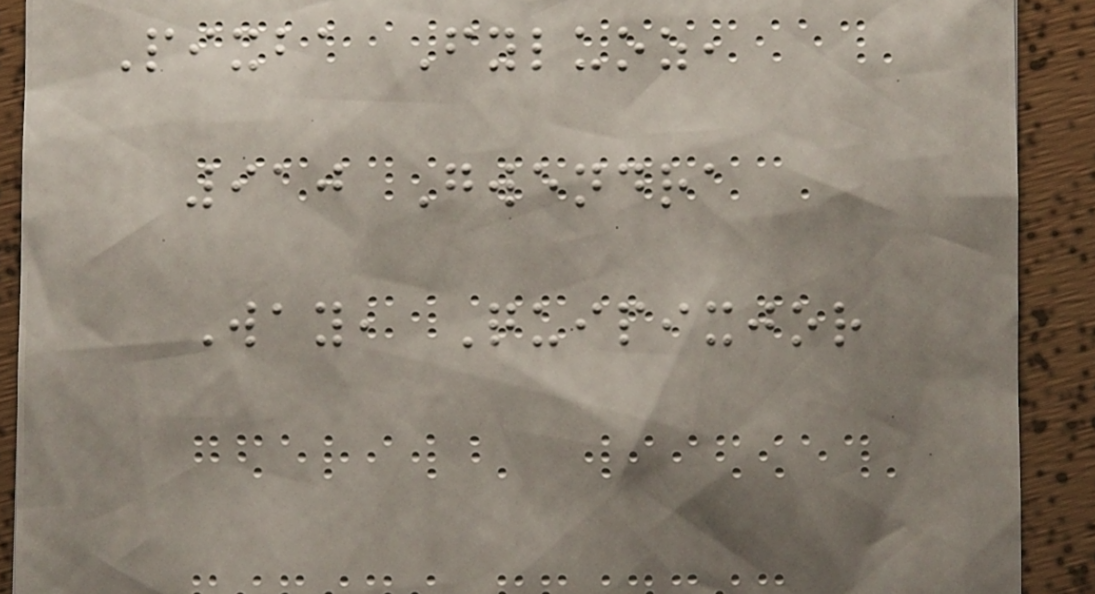Pixba Fyluoz,
910 Gwendra
Way, Quipixjor
